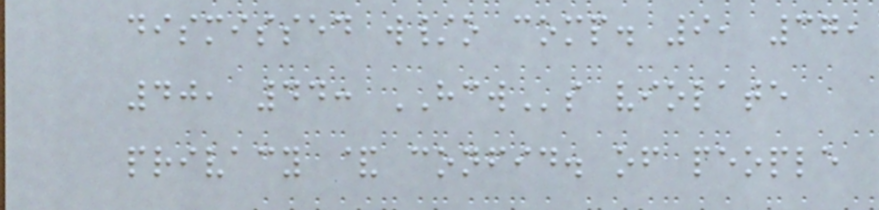dismissed w/o comp. 9, 37,
40, 44: HCWs violate
privacy & confid. of people
